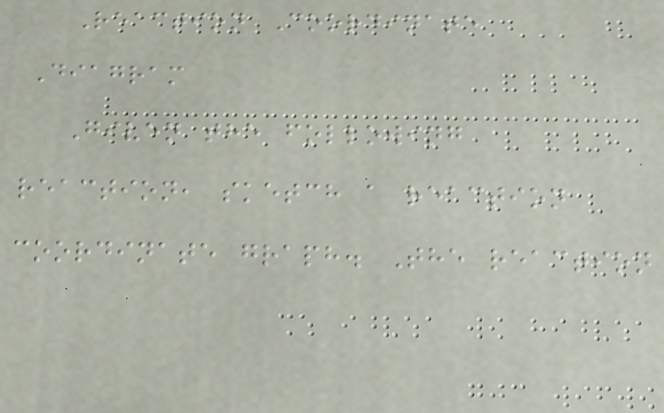Reaction Coordinate
Diagram
Given the following
reaction, sketch a reaction
coordinate graph. The reaction
